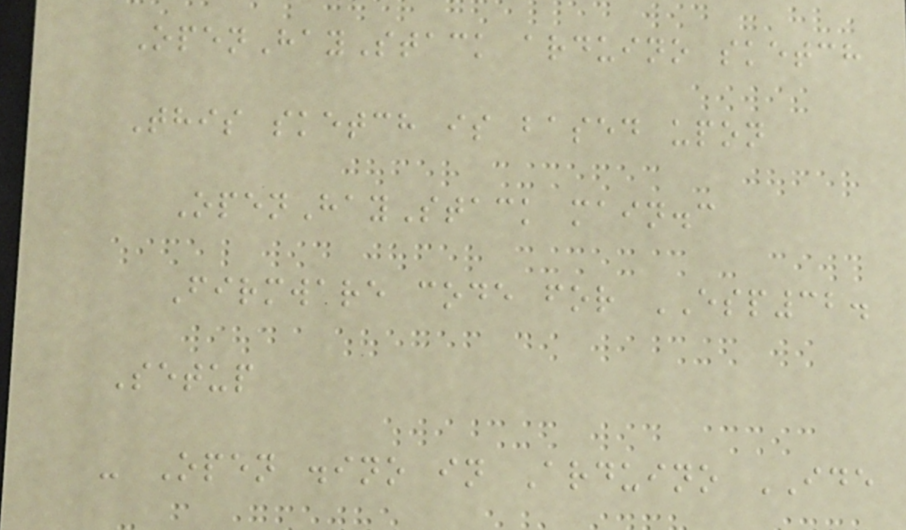OpenHayStack arduino sketch
This sketch is based upon
OpenHayStack main.c
Firmware code for ESP32.
Setup
- Open .ino in Arduino IDE
